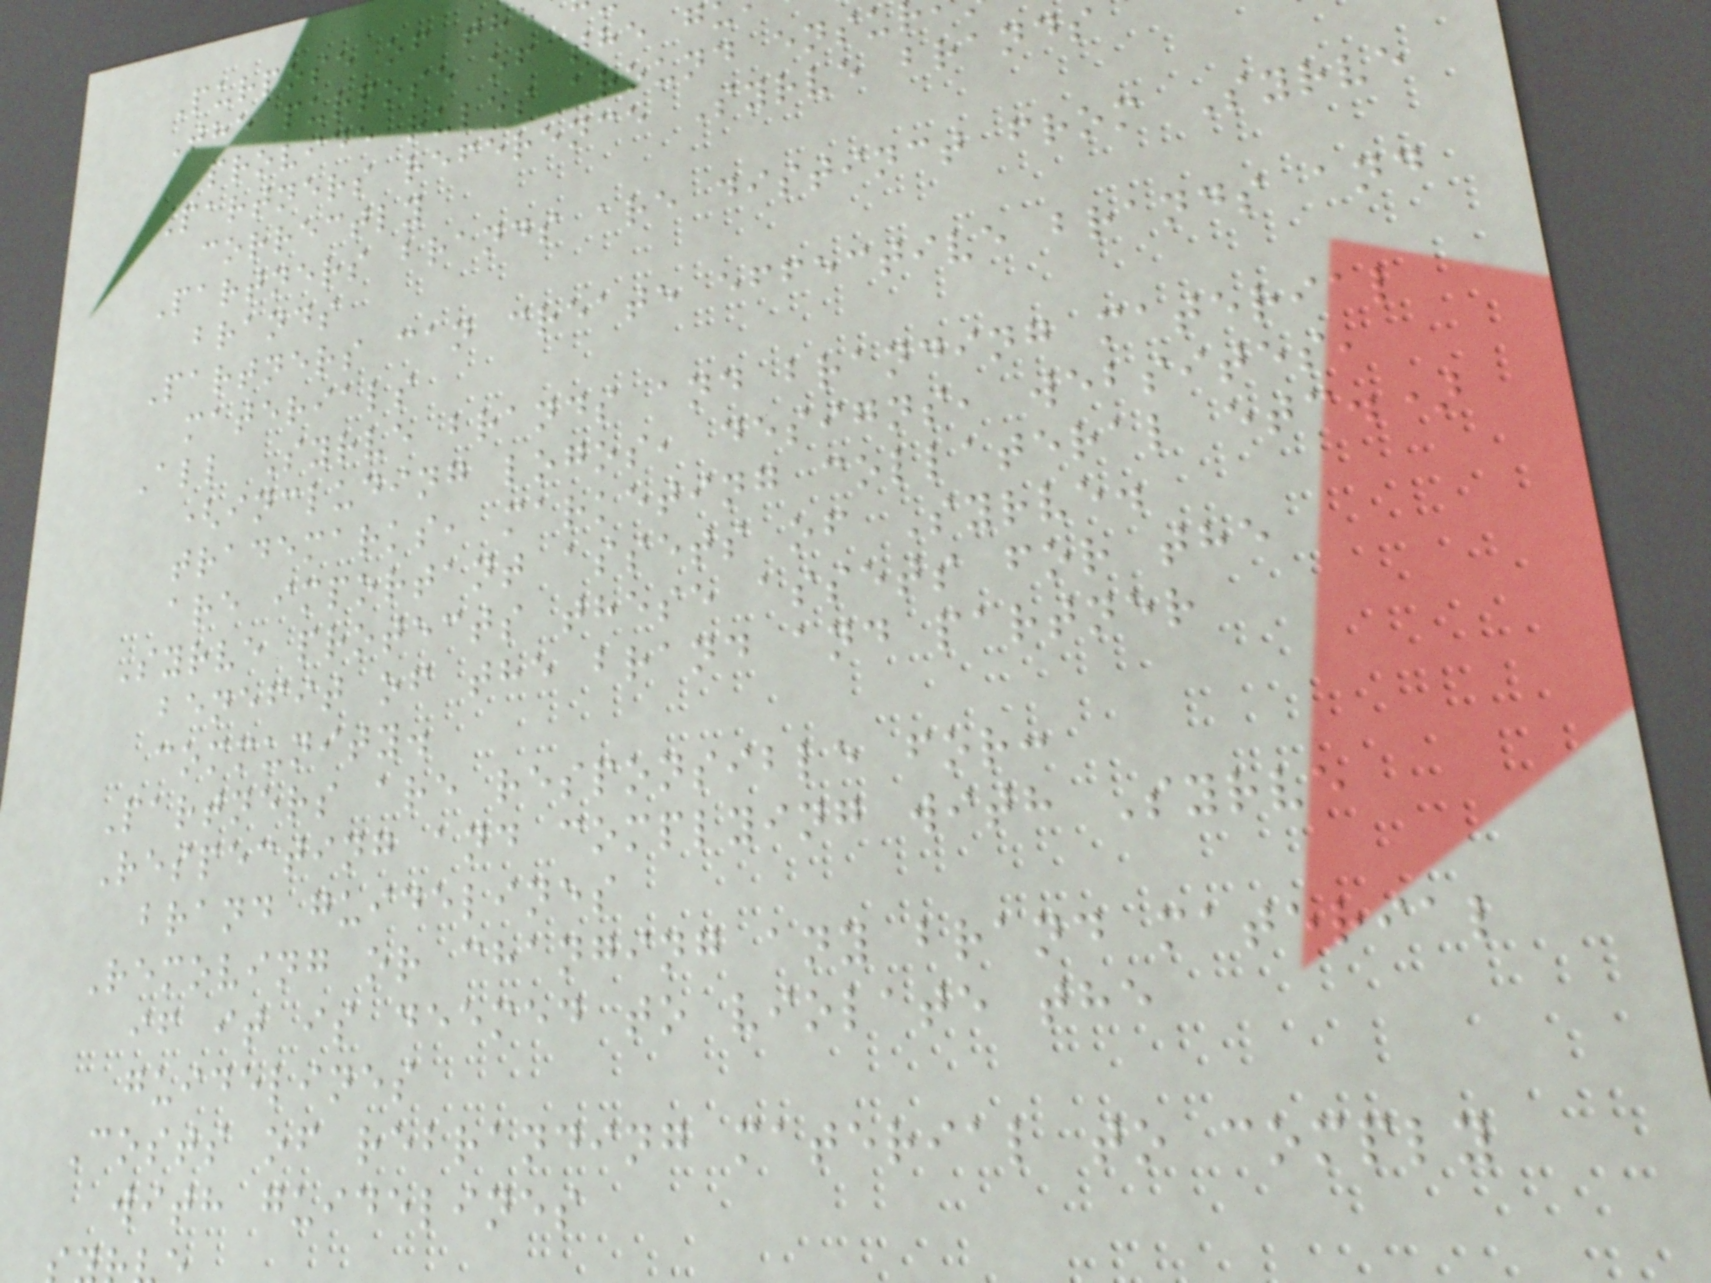Purpose of the
The purpose of the g
provide rules around ensu
Partners reference Syrve brands
correctly
Partners brands are distinct from Syrve
brands
Partners can create effective brands and
materials
All Syrve brands and branding material
(including logos, designs, websites,
trademarks, marketing collateral etc.)
are important assets of Syrve.
Syrve protects these assets for the
benefit of the brand and partner
community.
Partners are responsible for:
Respecting and complying with Syrve
brand guidelines
Removing or changing any brand material
if it is deemed to violate the
guidelines
Costs of rebranding material to comply
with guidelines
